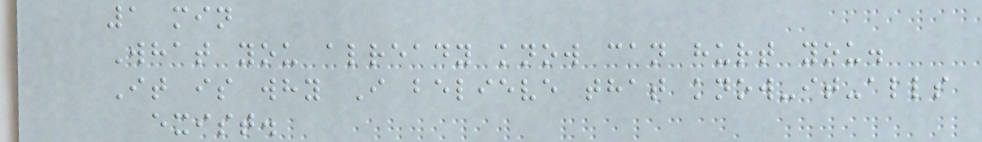1 min
What you already know can hurt you.
It is why I believe that know-it-alls
exist.
